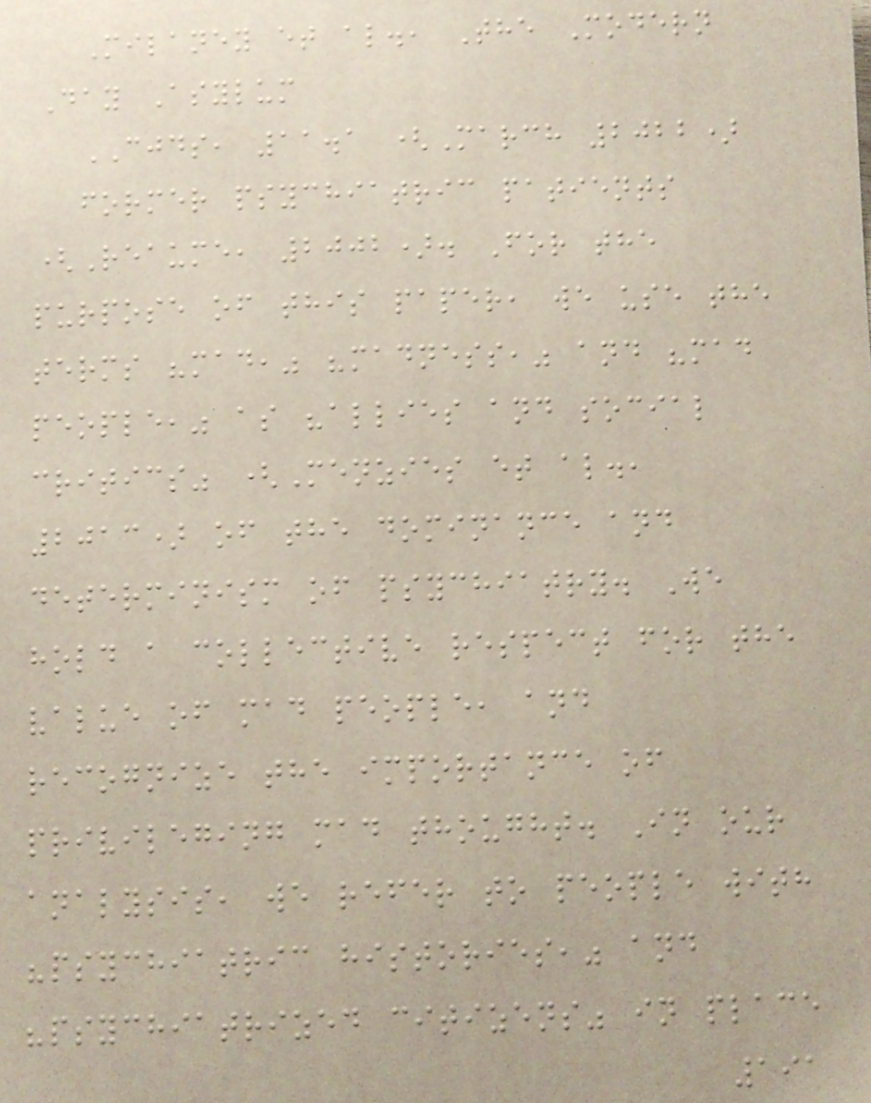Milaney et al., The Modern
Day Asylum
CJDS, 11.1 (March 2022)
former psychiatric patients
(Reaume, 2002). For the
purpose of this paper, we use the
terms "mad," "madness," and "mad
people," as "allies and social
critics" (Menzies et al.,
2013) of the dominance and
determinism of psychiatry. We
hold a collective respect for the
value of mad people, and
recognize the importance of
privileging mad thought. In our
analysis, we refer to people with
"psychiatric histories," and
"psychiatrized citizens" in place
191
